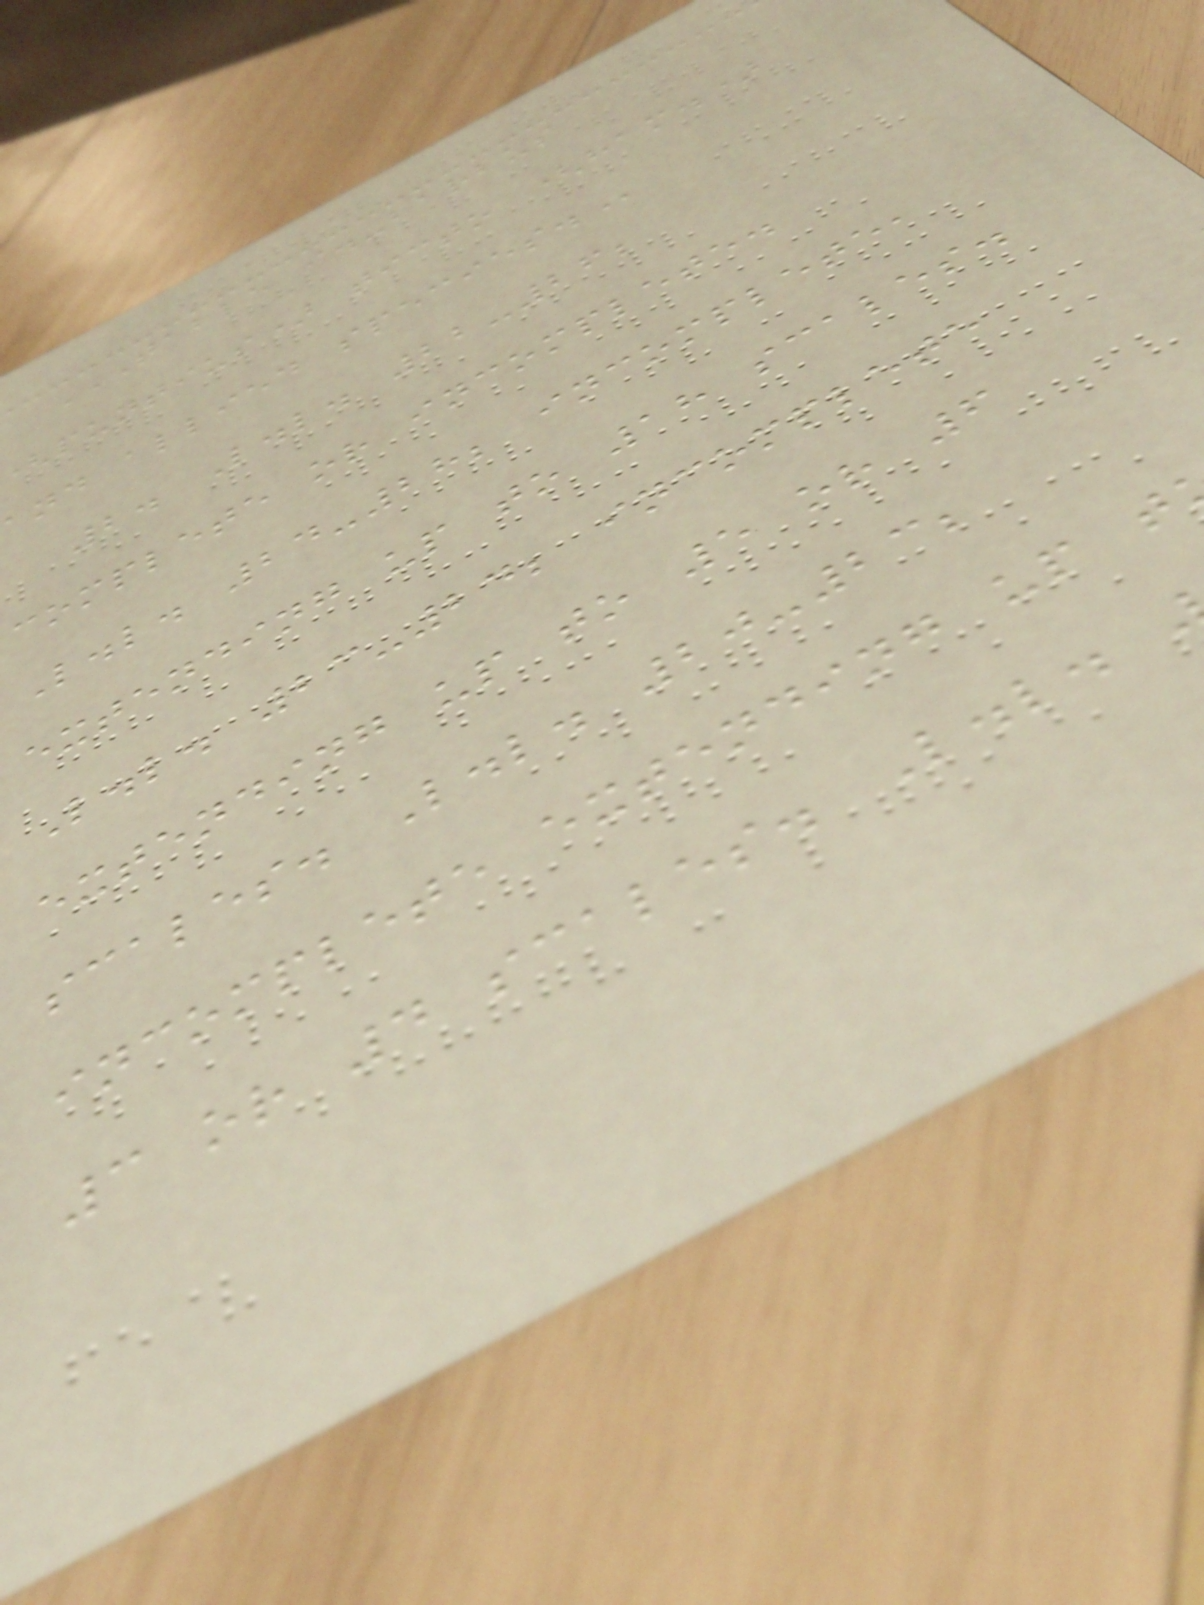TABLE I.-BARBUS
puntius) ticto (ham.)
and allied
2. L.l. 22-26;
complete or incomplete.
L.l. 24-28; incomplete,
extending up to 18 scales.
L.l. 23-24; incomplete
extending up to 5 or 6
scales. L.l. 20-23;
incomplete extending up t
3 or 4 scales. L.l.
